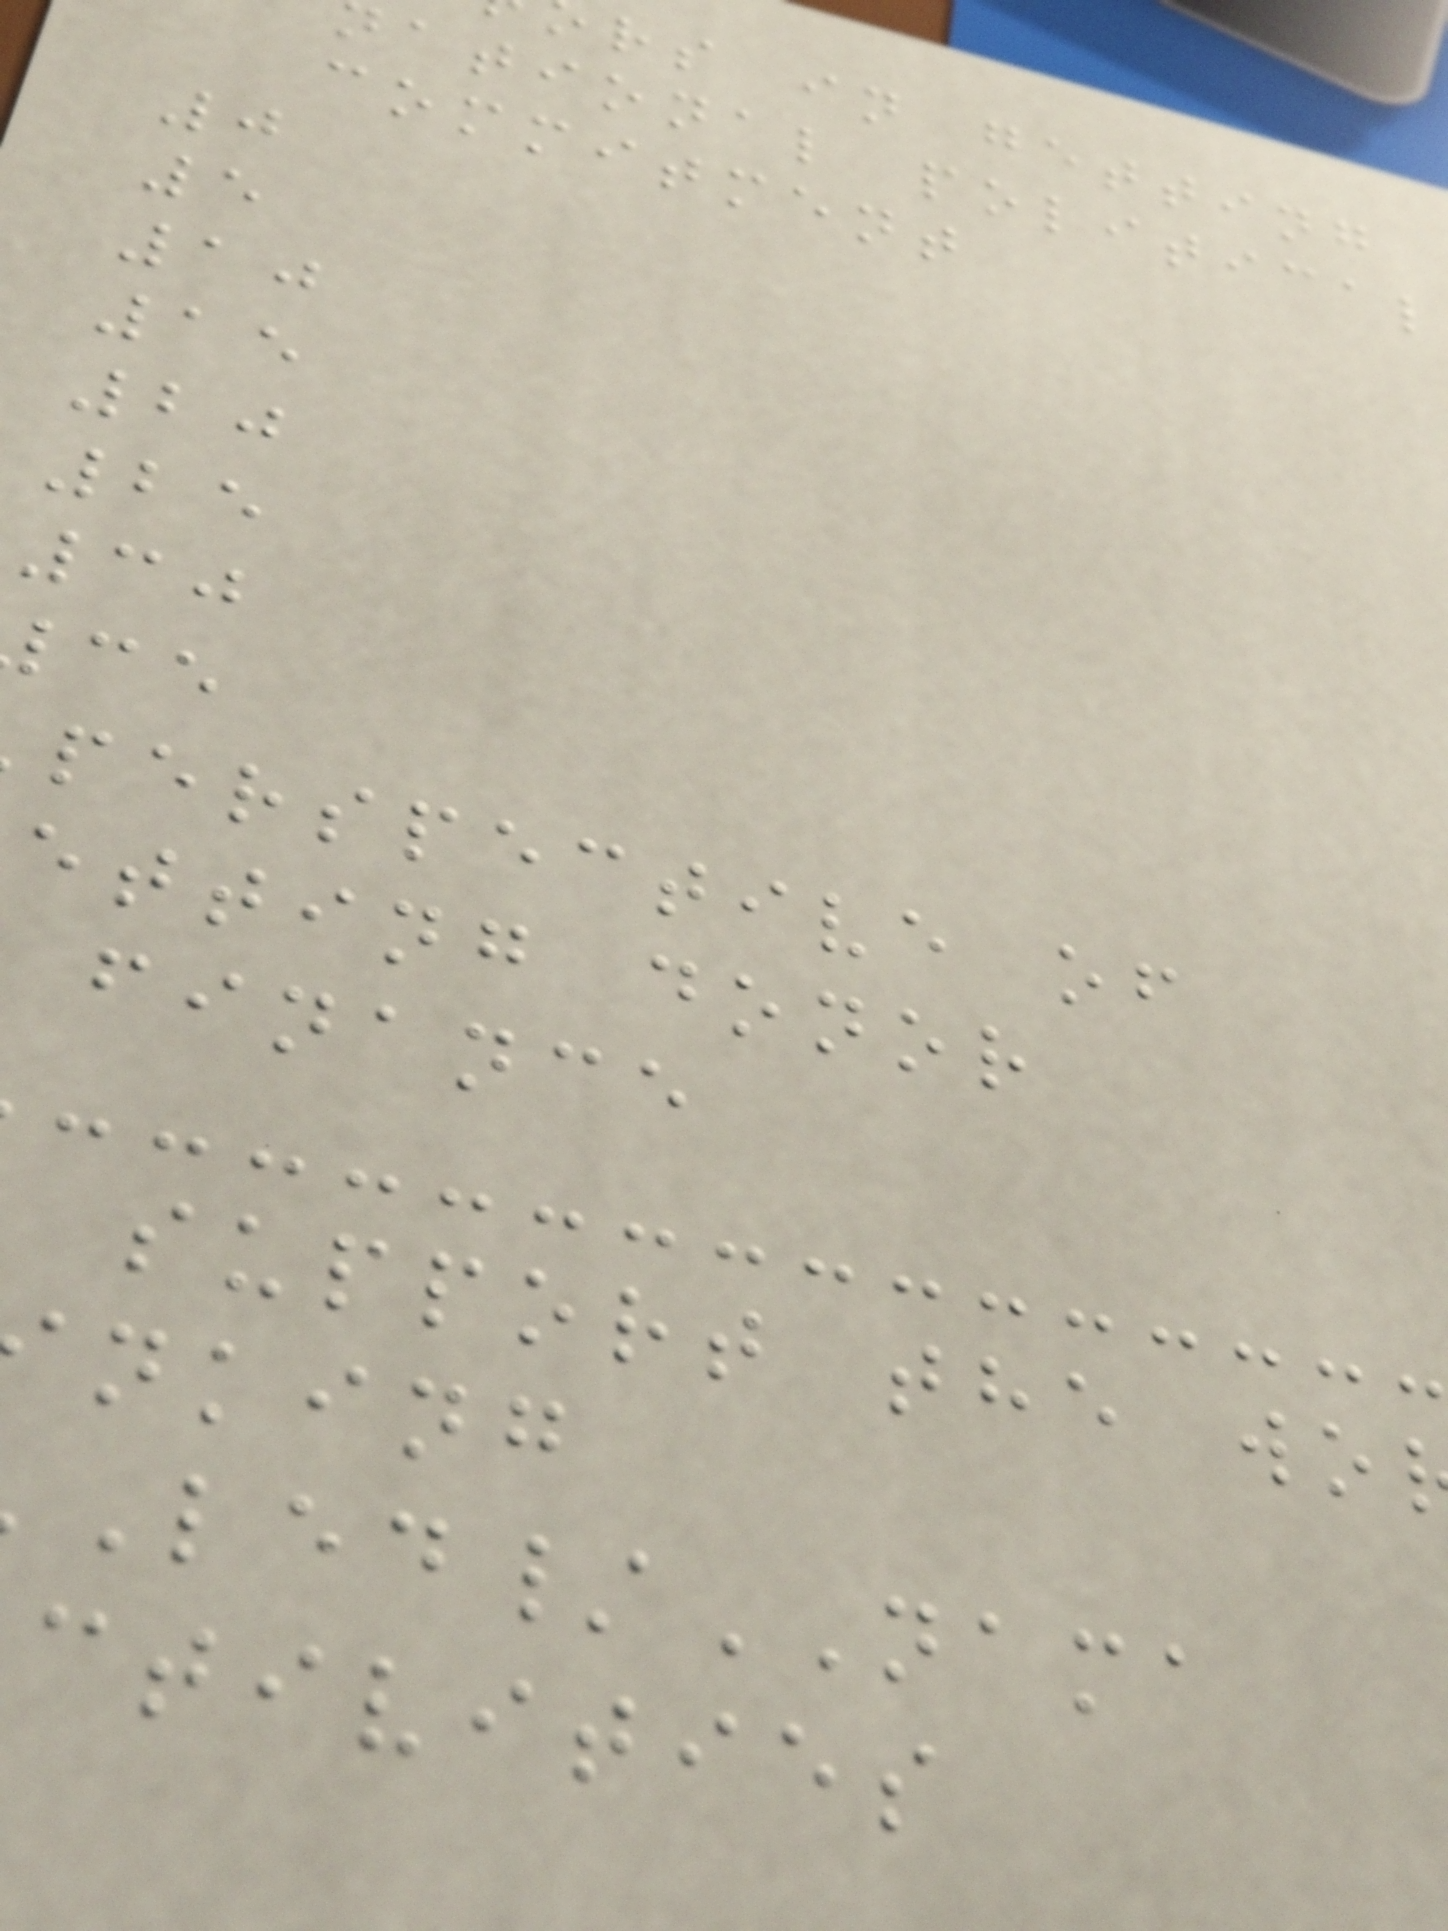rs in getting
ational political
commitment
0
5
10
15
20
25
30
perspective of
etting donor
finance
support the wo
nking
/NAMA
ctivities
